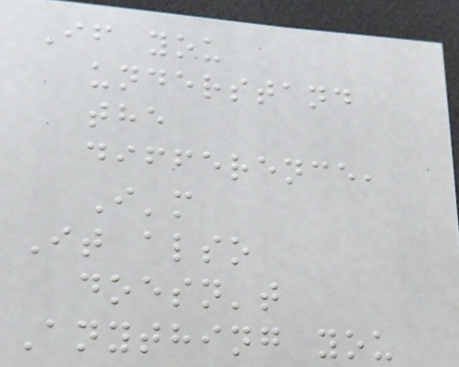If you
understand
the
difference,
I'm
It also
doesn't
Anything you
